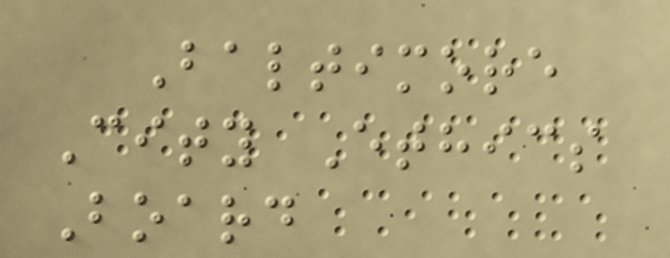Baltimore
City Ethics
Board
